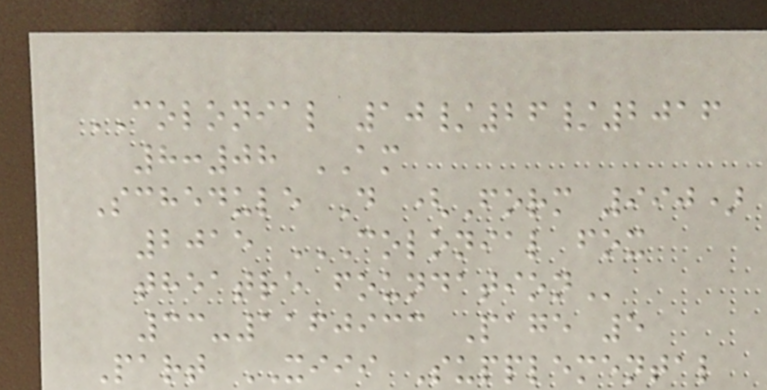COLONIAL 10/26/2016
8:08 AM
Schedule D (Form 990)
2015 COLONIAL FOX
THEATRE FOUNDATION
33-1160933 Page 5
Part XIII Supplemental
